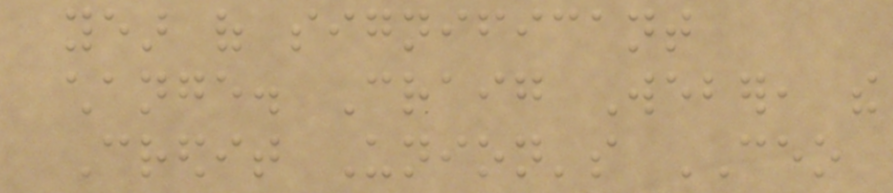year of significant
change. Craig Weber, the
Credit Union's CEO
